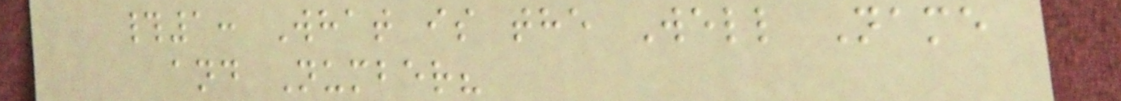#1: What is the Well Name
and Number?
